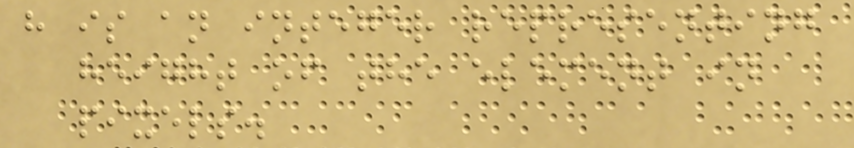h is an integer representing
height of the element in
pixels.
